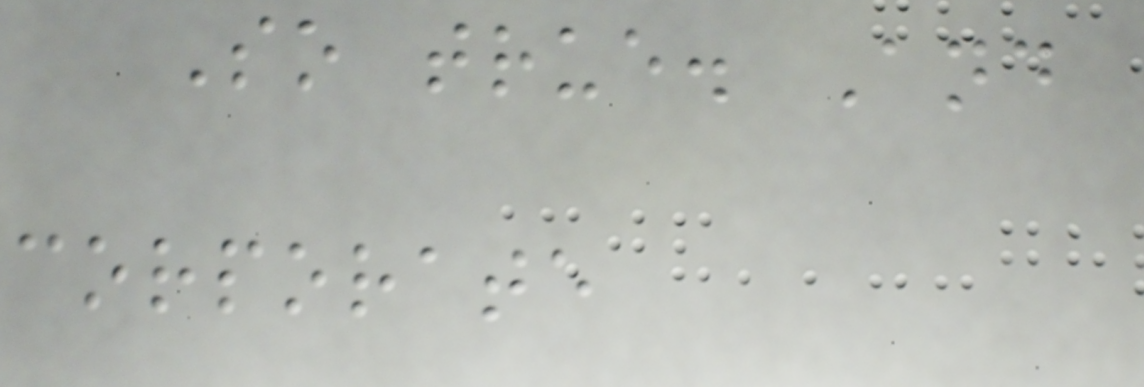So true. And
corporate
